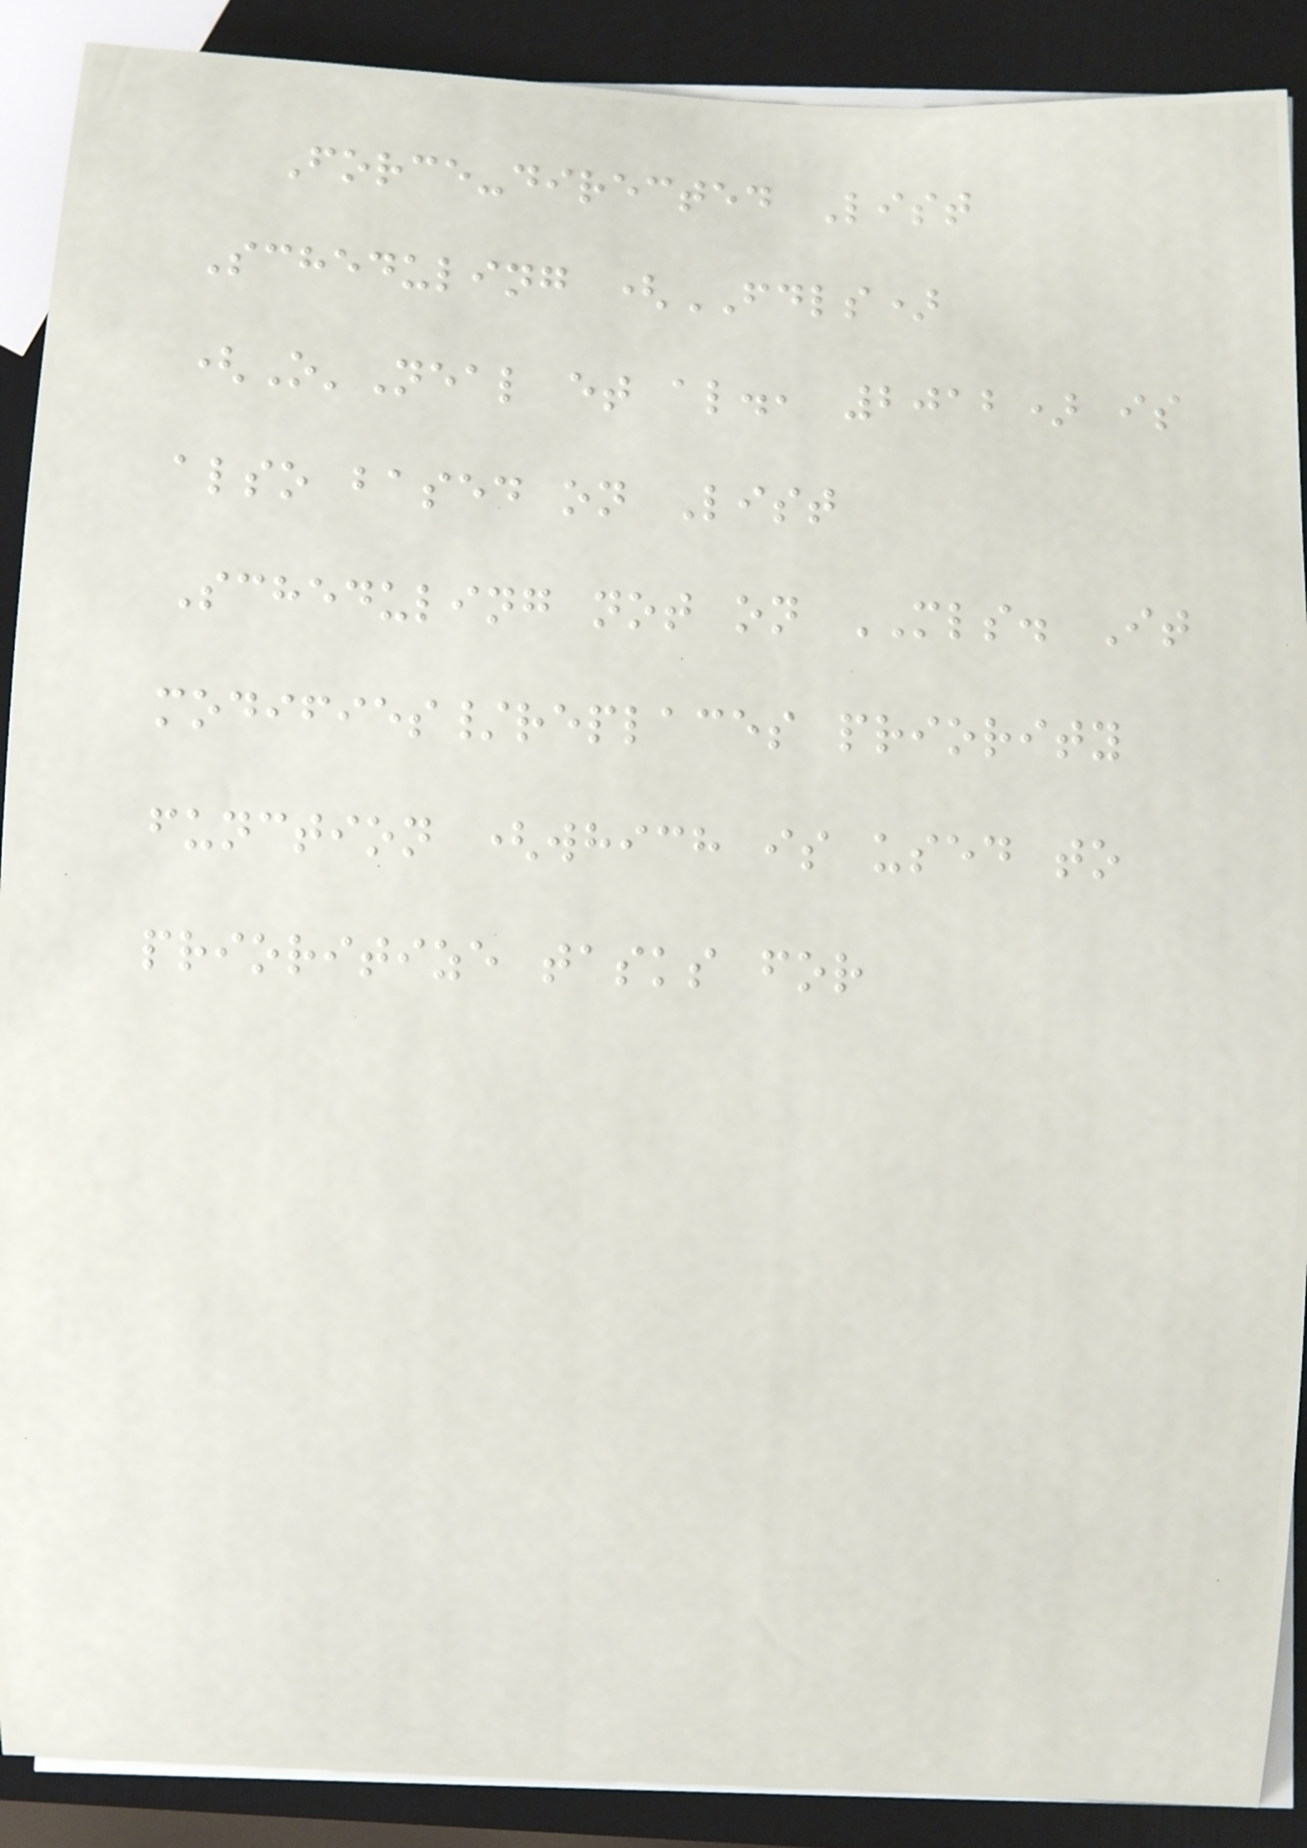Force-directed List
Scheduling (FDLS)
(O'Neal et al., 2012) is
also based on List
Scheduling not on MLS. It
modifies/replaces priority
function (which is used to
prioritize tasks for
